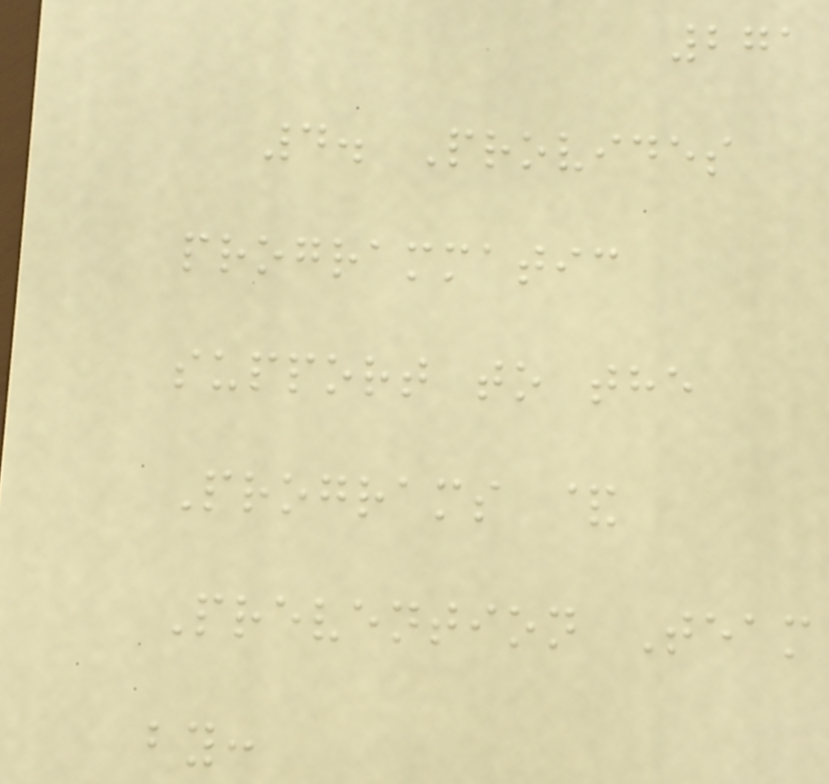271
4. Provides
programmatic
support to the
Programs &
Prevention Team
by:
